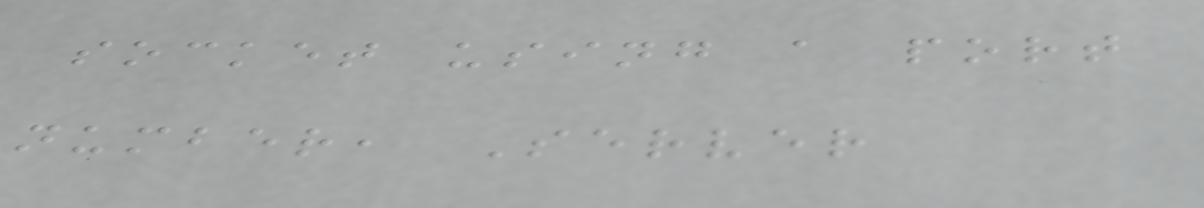socket using a port
number, Server
